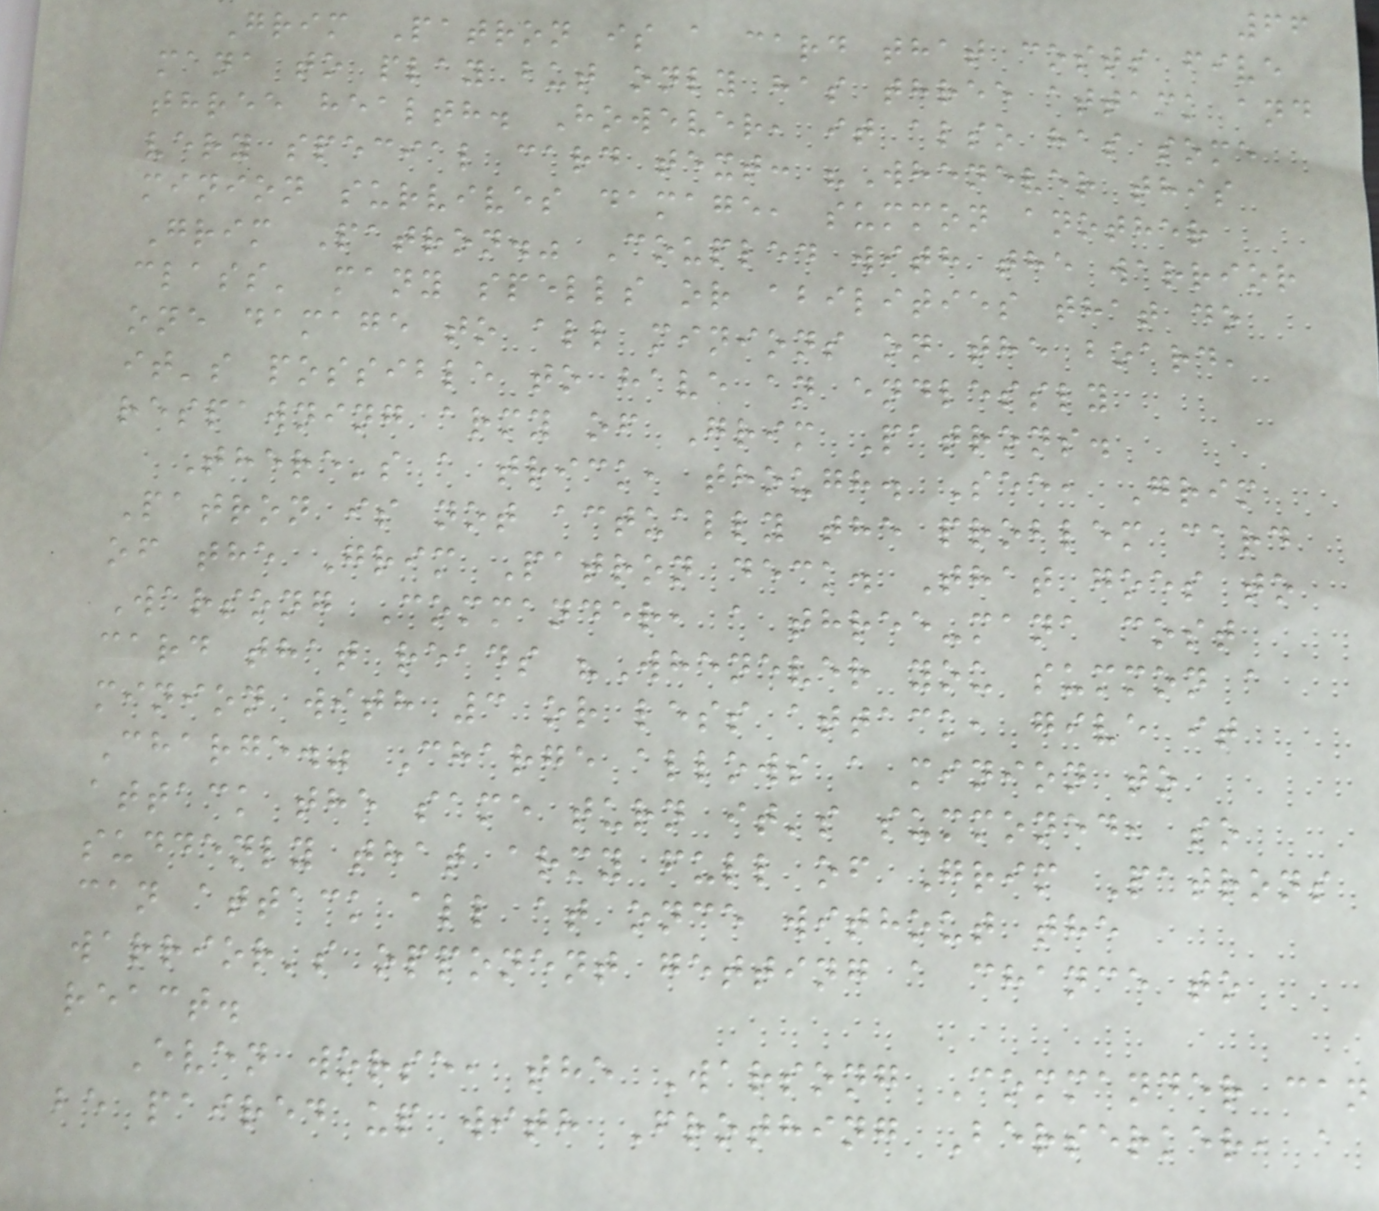66
Grim Patron is a card that costs five
mana to play but only has three attack and
three health. However, it also has some
very special card text: "Whenever this
minion survives damage, summon another
Grim Patron." Coupled with the warrior
class' many spells or abilities that do
one damage to all minions on the board,
it's possible to have an endlessly
respawning army of Grim Patrons.
There's a trick, though. See, Grim
Patron is not actually the problem card
of the Grim Patron deck. That goes to
Warsong Commander, a three-mana cost
card that reads "Whenever you summon a
minion with 3 or less attack, give it
Charge." Charge allows a minion to
attack the same turn it's summoned, so
suddenly that army full of Grim Patrons
can attack all at once without the
warrior's opponent getting a chance to
react.
Even worse, the Warsong Commander can
be paired up with Frothing Berserker, a
